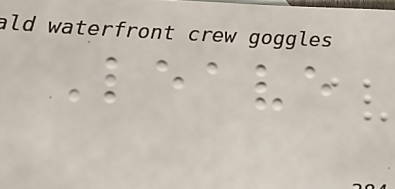Leave
